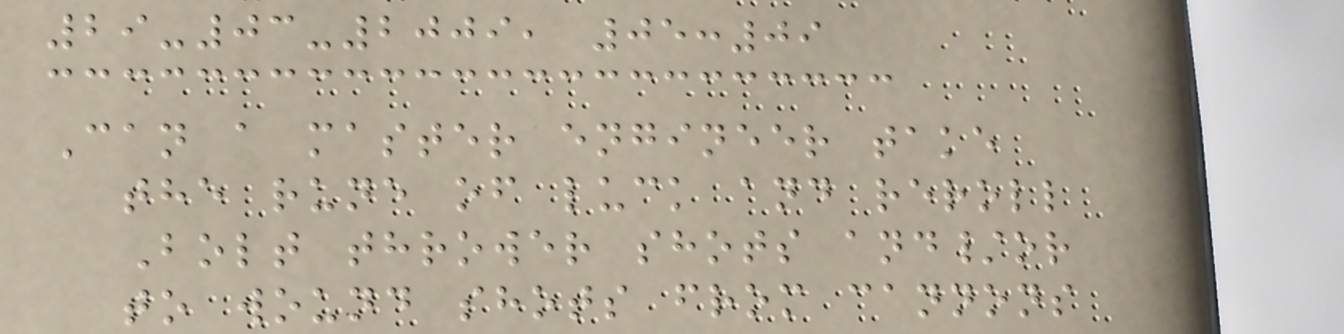29-03-2009, 05:09
Can a master engineer take
the rune of luck and reroll
Bolt thrower shots and/or
to wound shots from cannons
